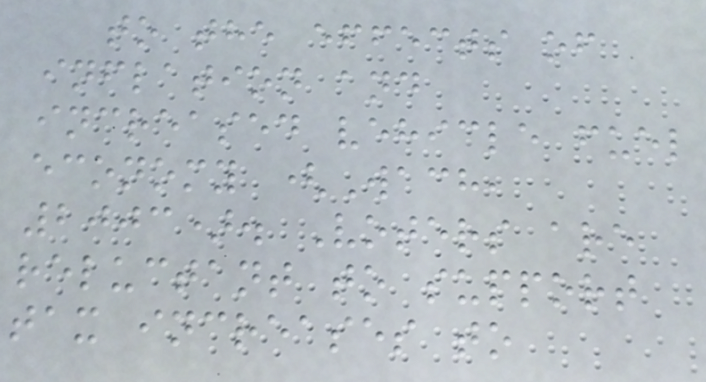to the effects of
inflation and
increased vehicle fuel
economy (Wach,
2003). Voters are
reluctant to support
tax increases to
